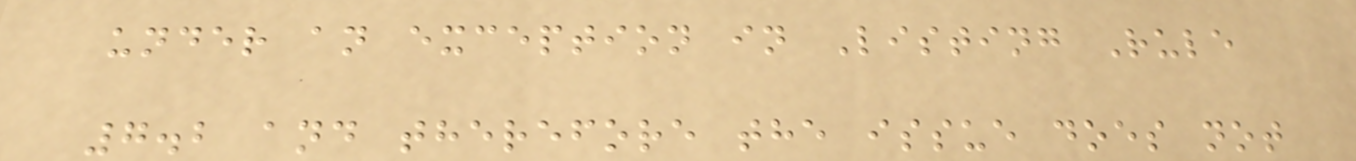under an exception in Listing Rule
7.2 and therefore the issue does not
